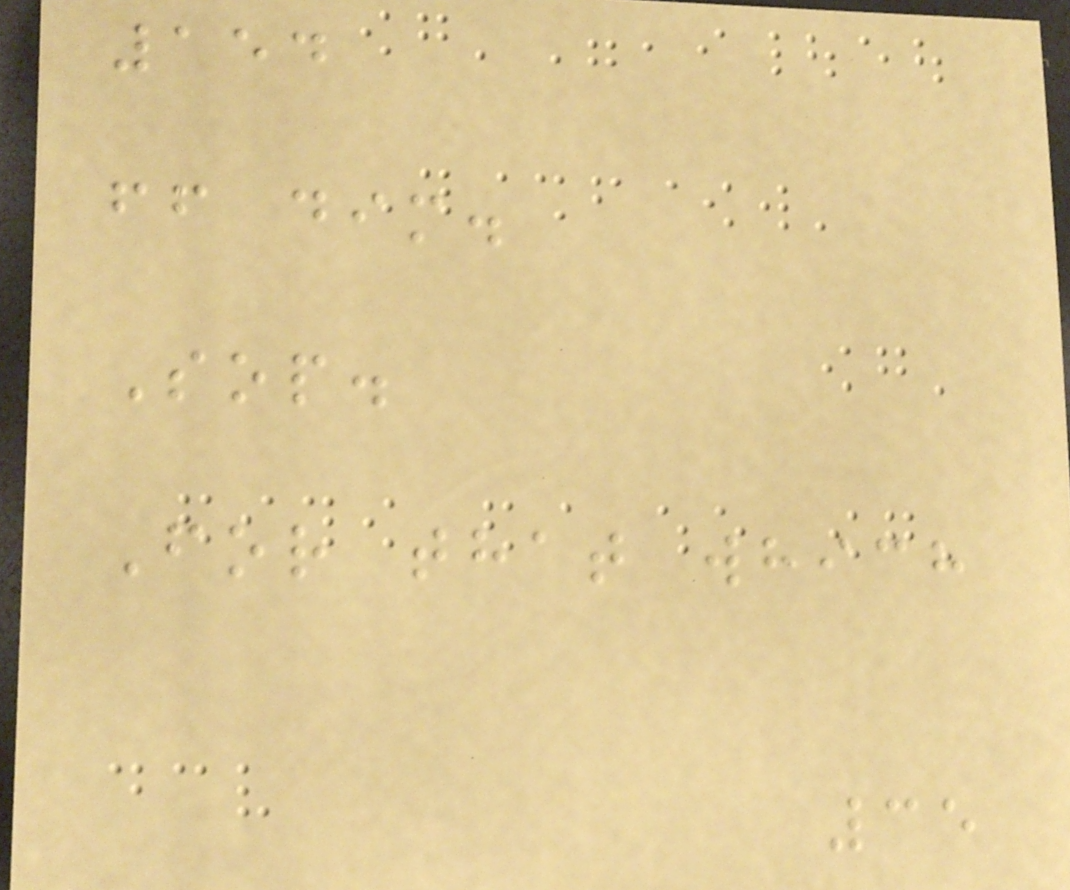154
ff dim.
Sop.
For that which
35
